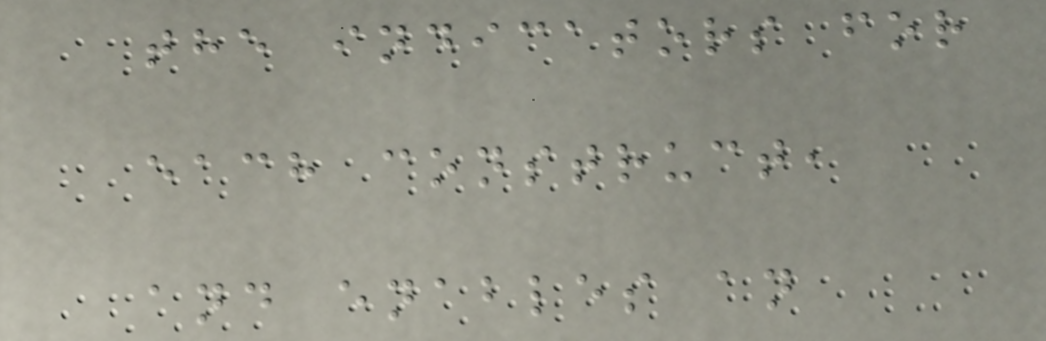the indicators for
each construct,
and enables an
